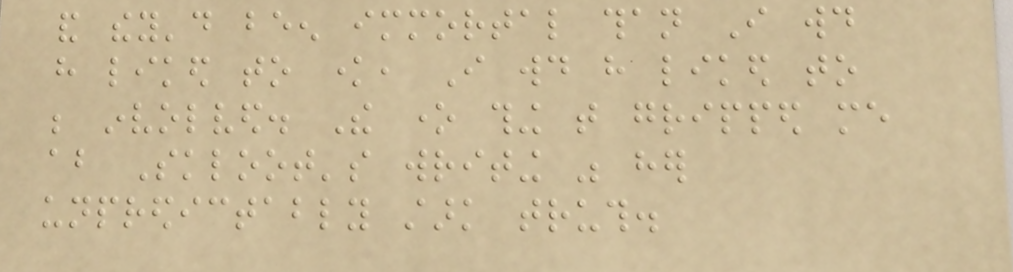and they'd been immortal than I would
have liked to know, I would have liked to
be involved. The one thing that gripped me
about Skloot's writing was her
unpredictably stark truth.
